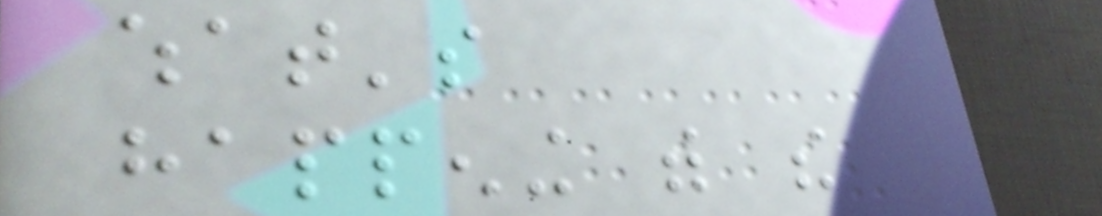what's
happening with the
